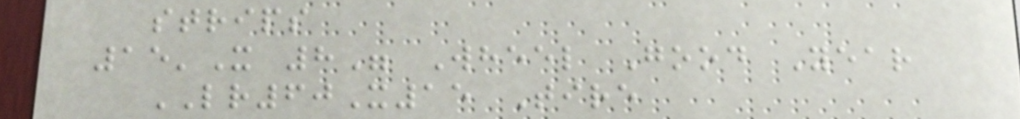strips
15'X 8" Wheel Good Year
LR60X15 Tire
